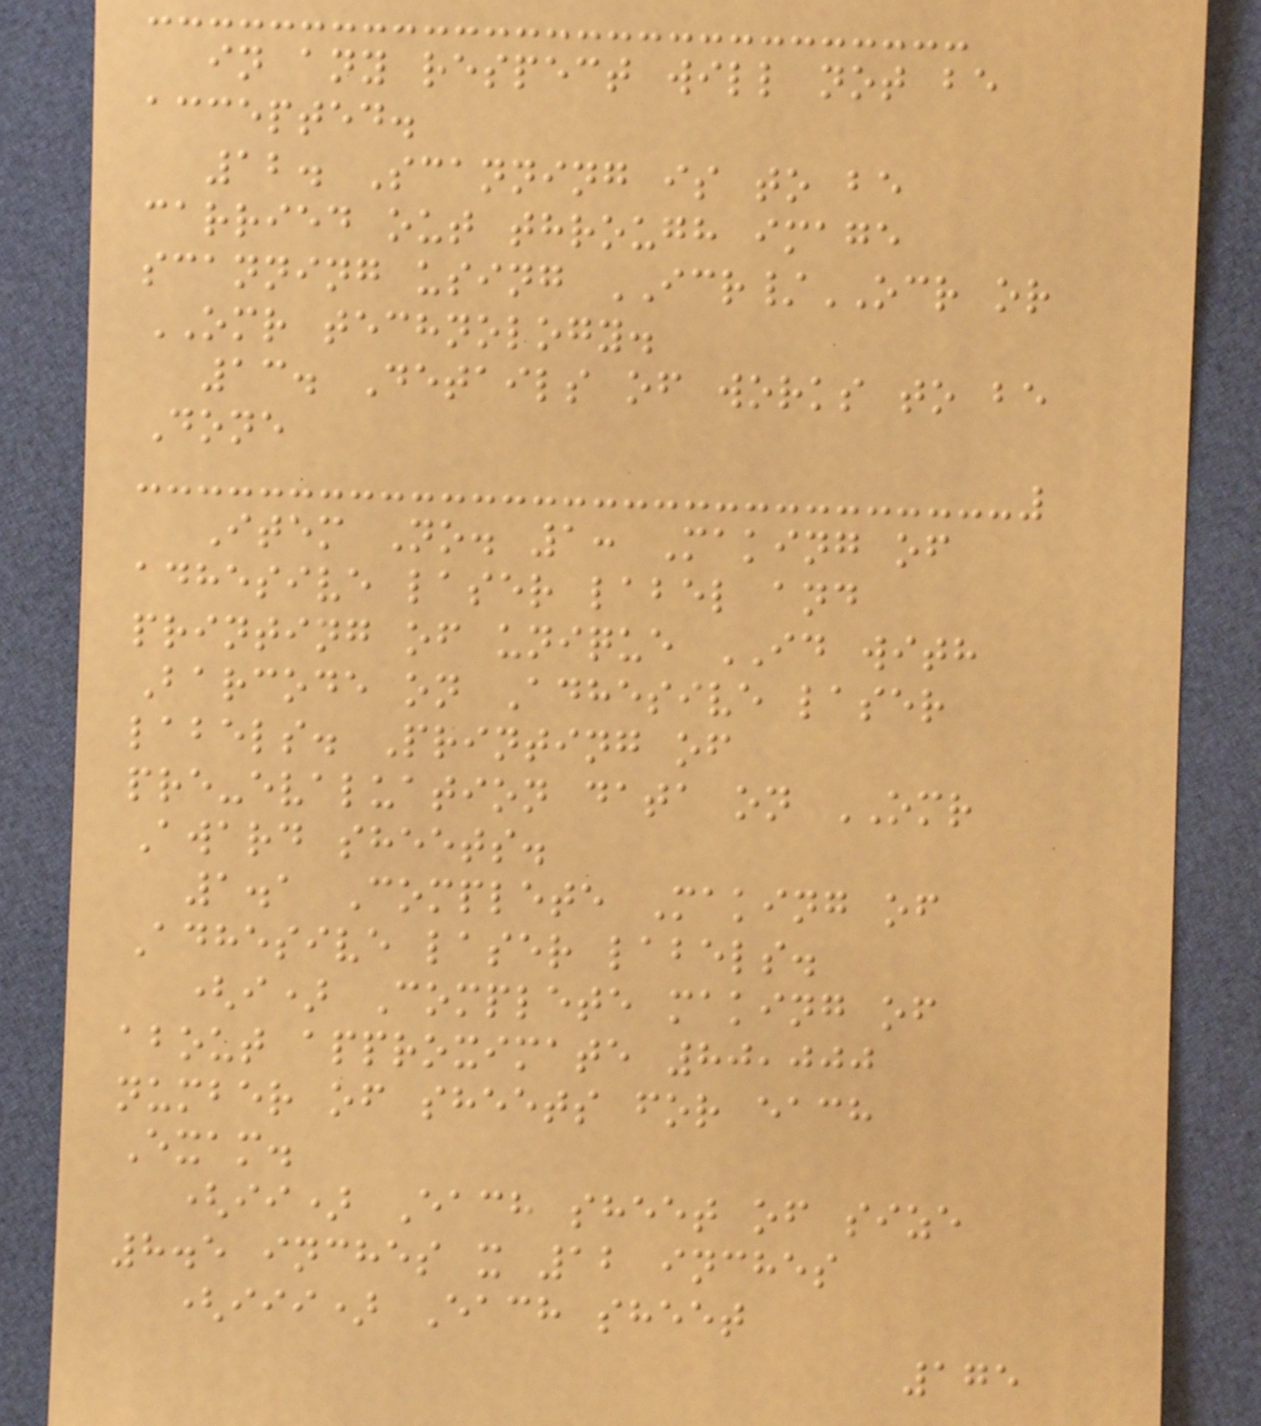in any respect will not be
accepted.
12. Scanning is to be
carried out through image
scanning using ICR/OCR or
OMR technology.
13. Details of works to be
Done
Item No. 1: Making of
adhesive laser label and
printing of unique ID with
Barcode on Adhesive laser
labels. Printing of
pre-evaluation data on OMR
Award sheets.
1.1 Complete Making of
Adhesive laser labels.
(i) Complete making of
about approximate 80,000
number of sheets for each
Exam.
(ii) Each sheet of size
8.5 inches x 12 inches
(iii) Each sheet
175
